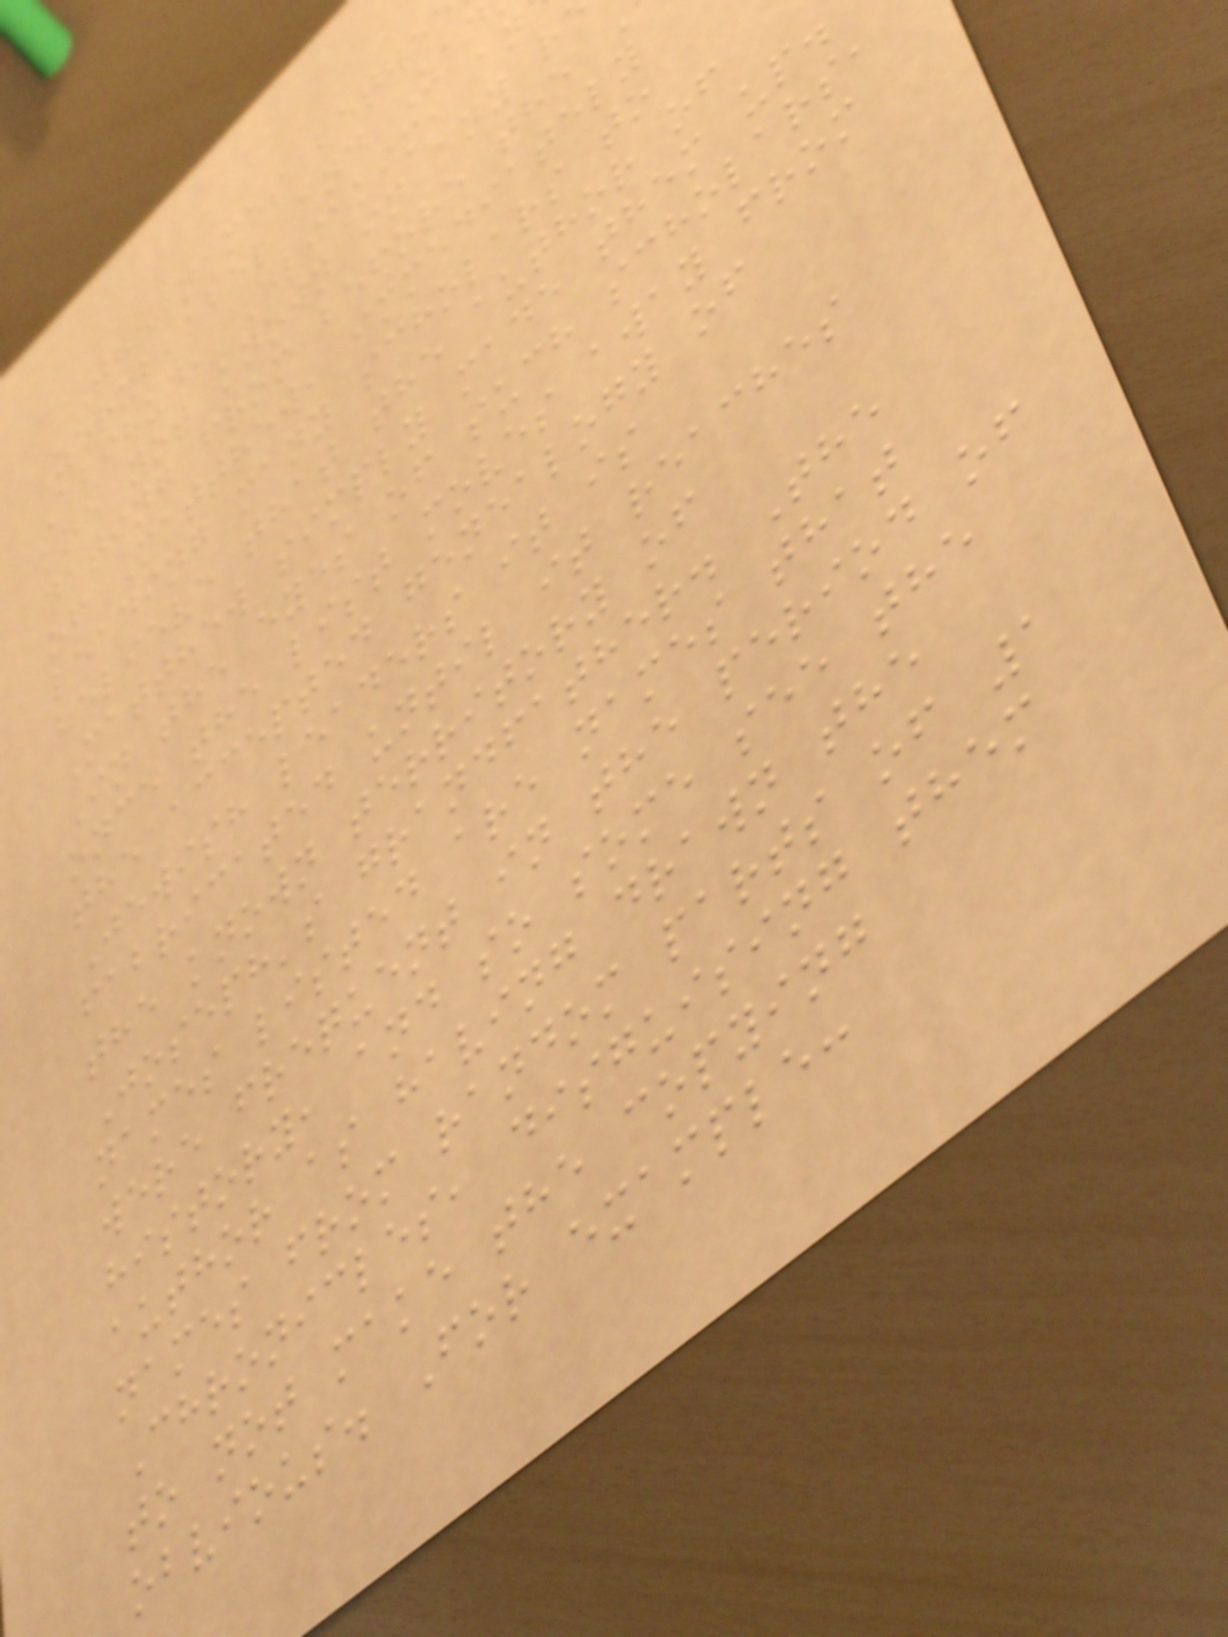The names betwe
Zerubbabel and Zad
Abihud, Eliakim, an
are not known in any r
dating from before the
of Matthew, immediately
leading many scholars to
believe that the author of
Matthew simply made them up.
In the eyes of such scholars,
once the list moves away from
the accepted genealogy of
Jewish leaders it is
fabricated until it reaches
the known territory of
Joseph's grandfather. The
names listed are names that
were frequent in the period of
history, and so some see the
author as having drawn the
names from random parts of 1
Chronicles, disguising them
to not make the copying
obvious. For example:
